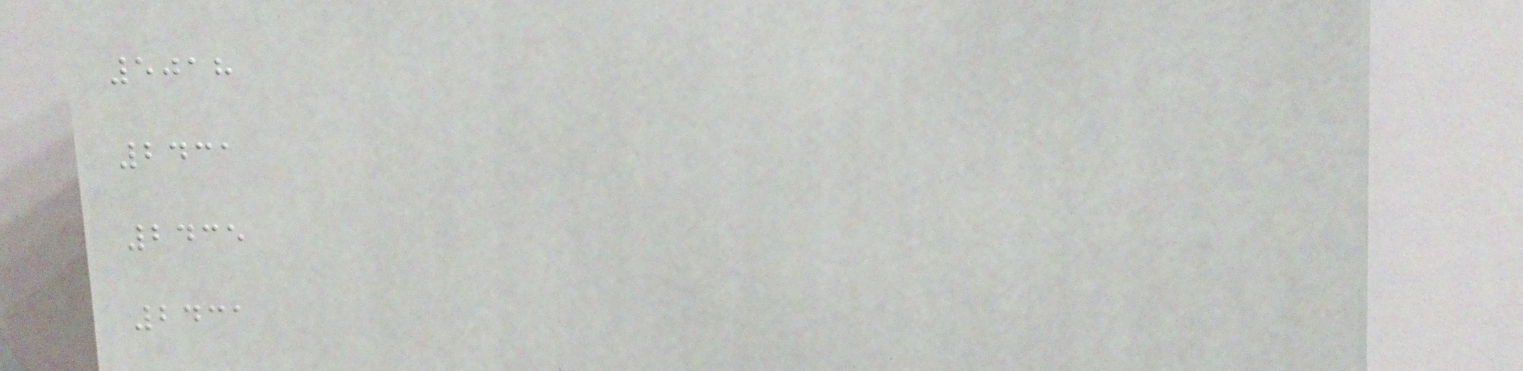5018
2431
2435
2431
